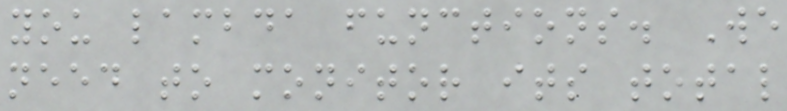you lambda functions. We
need to monitor its total
